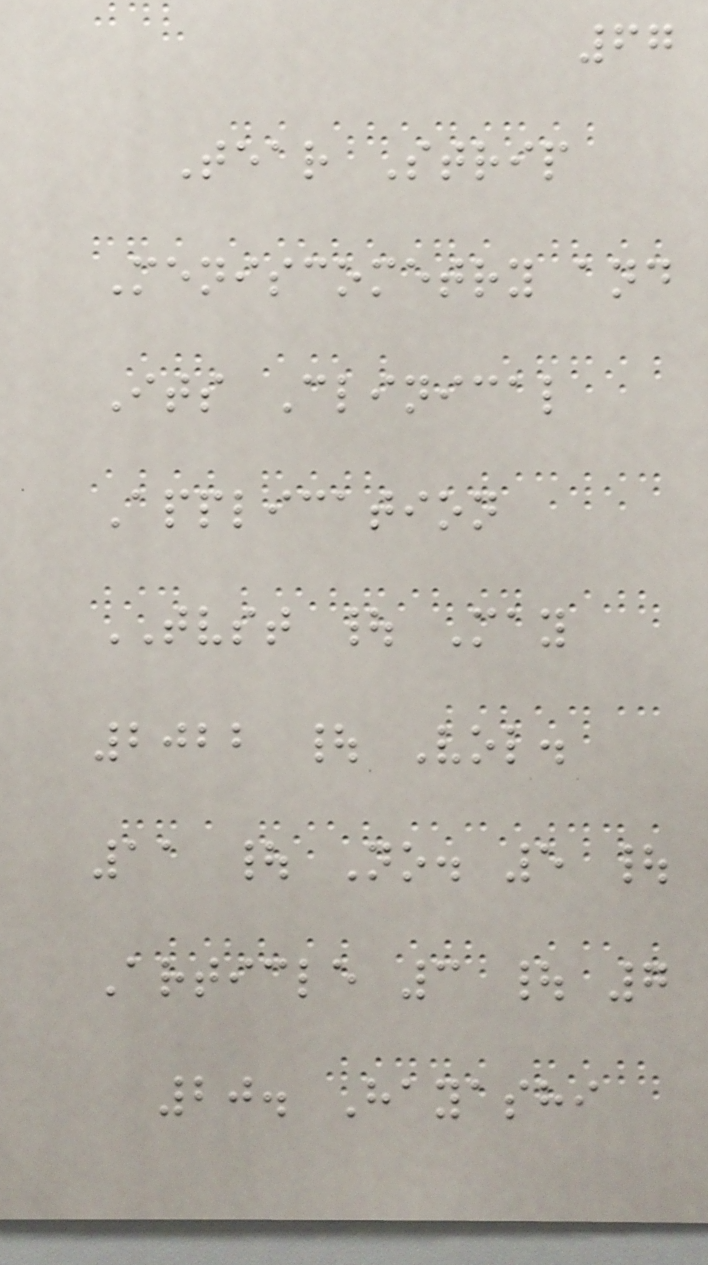67
Tear Strip
Meniscometry and
Its Clinical
Application
TVST | May
2022 | Vol.
11 | No. 5 |
Article 3 | 7
20. Hayashi
